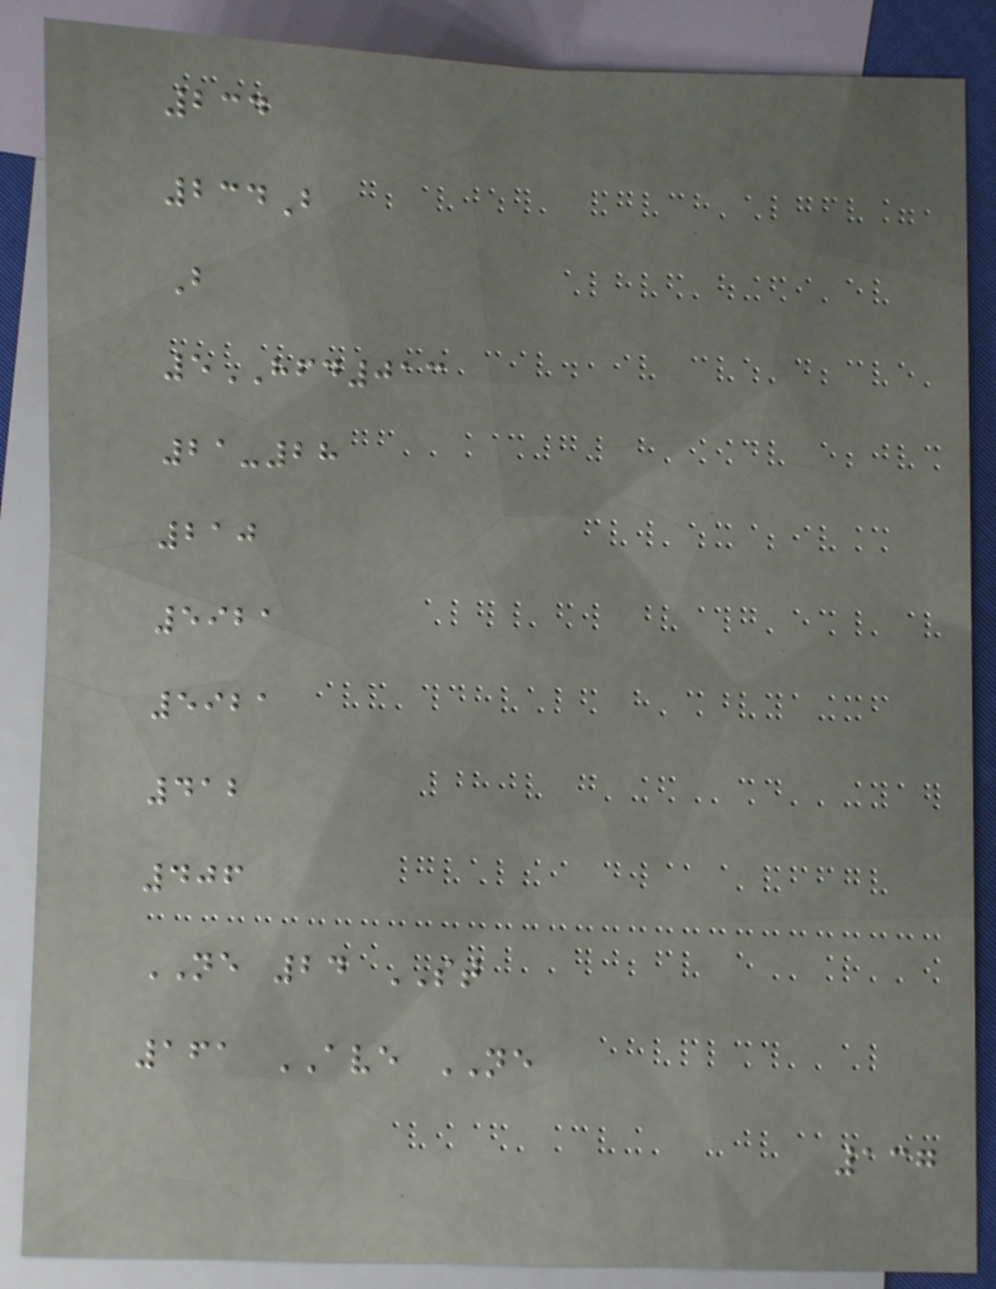234
234B
B
5HFD013
21-28
210
5921
5921
412
406
NE 24 ST
161 AVE NE
137
